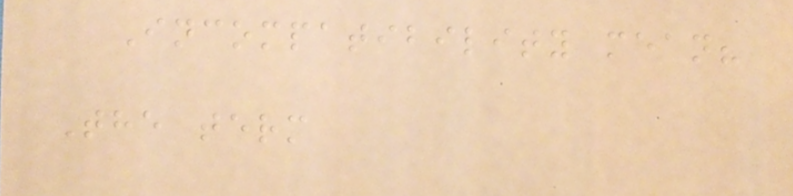Incompatibility mean?
The term
